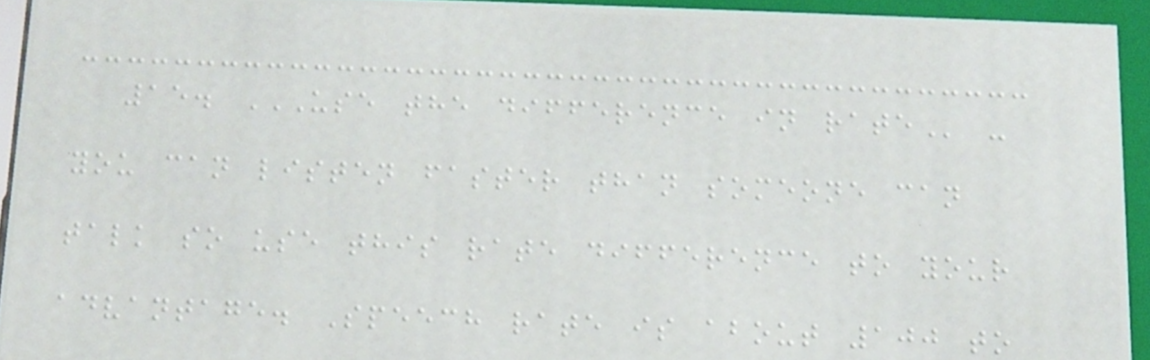15. USE THE DIFFERENCE IN RATE -
you can listen faster than someone can
talk so use this rate difference to your
advantage. Speech rate is about 100 to
